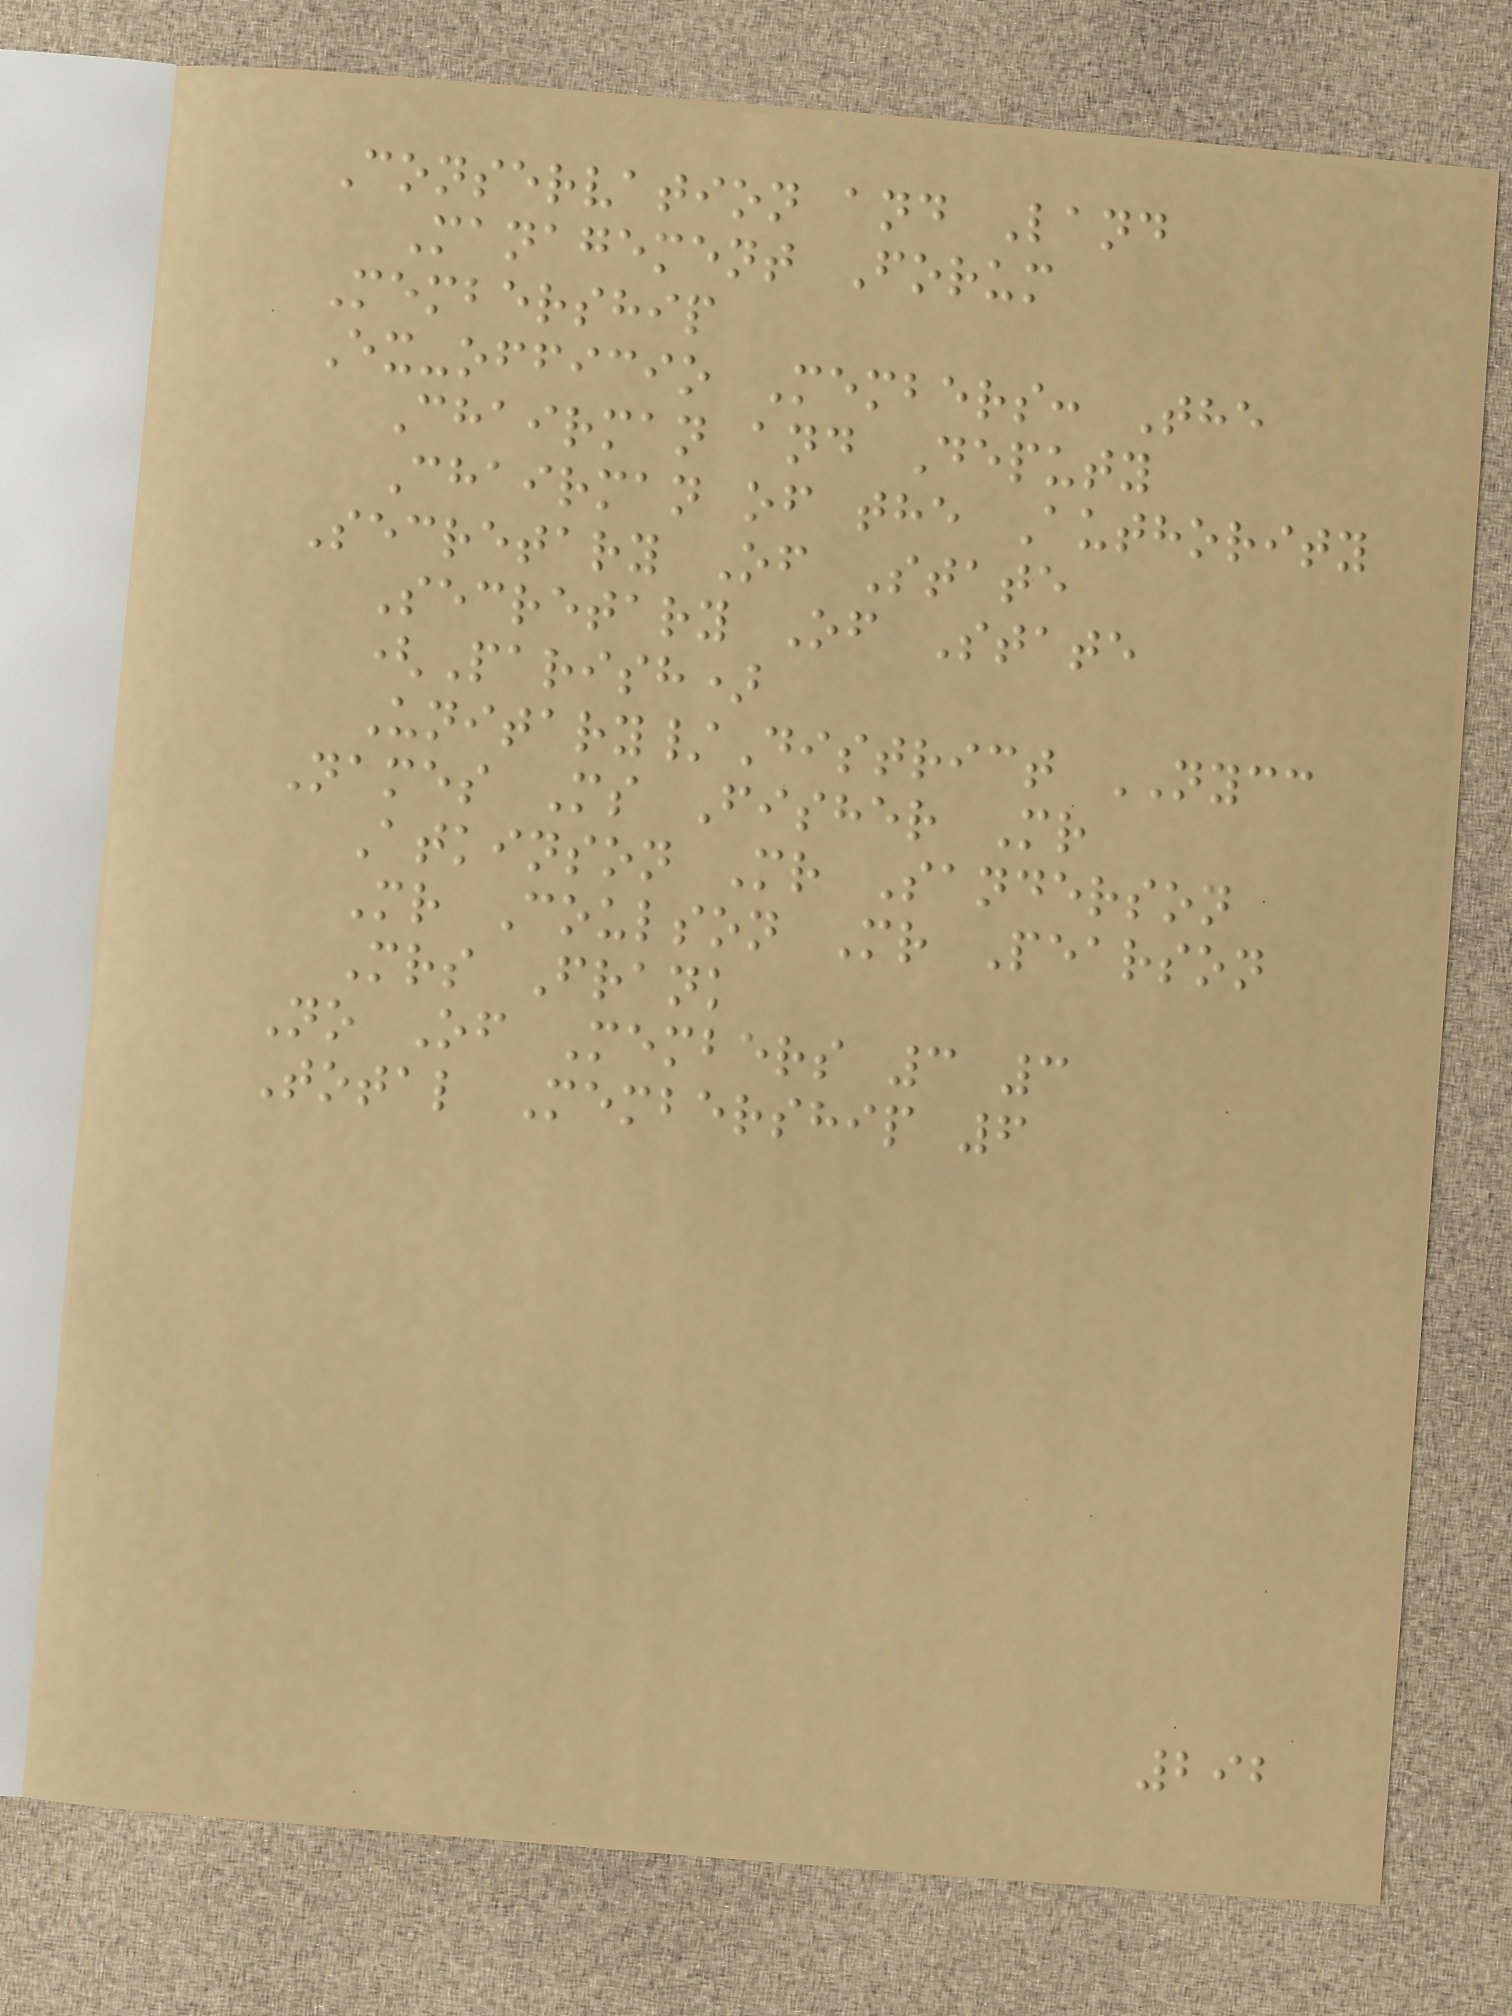Conservation and Land
Management Forum
Membership
Ex-officio Members: The
Chairman and Deputy
Chairman of the Authority
Secretary Of State
Secretary Of State
(Parish)
Unitary/District NYCC
Names Ms Fisher Mr
Atkinson Mr Sanderson
Mr Coulson Mr Pearson
Mrs Frank
No Of Members 3 3
Total Membership 6
292
